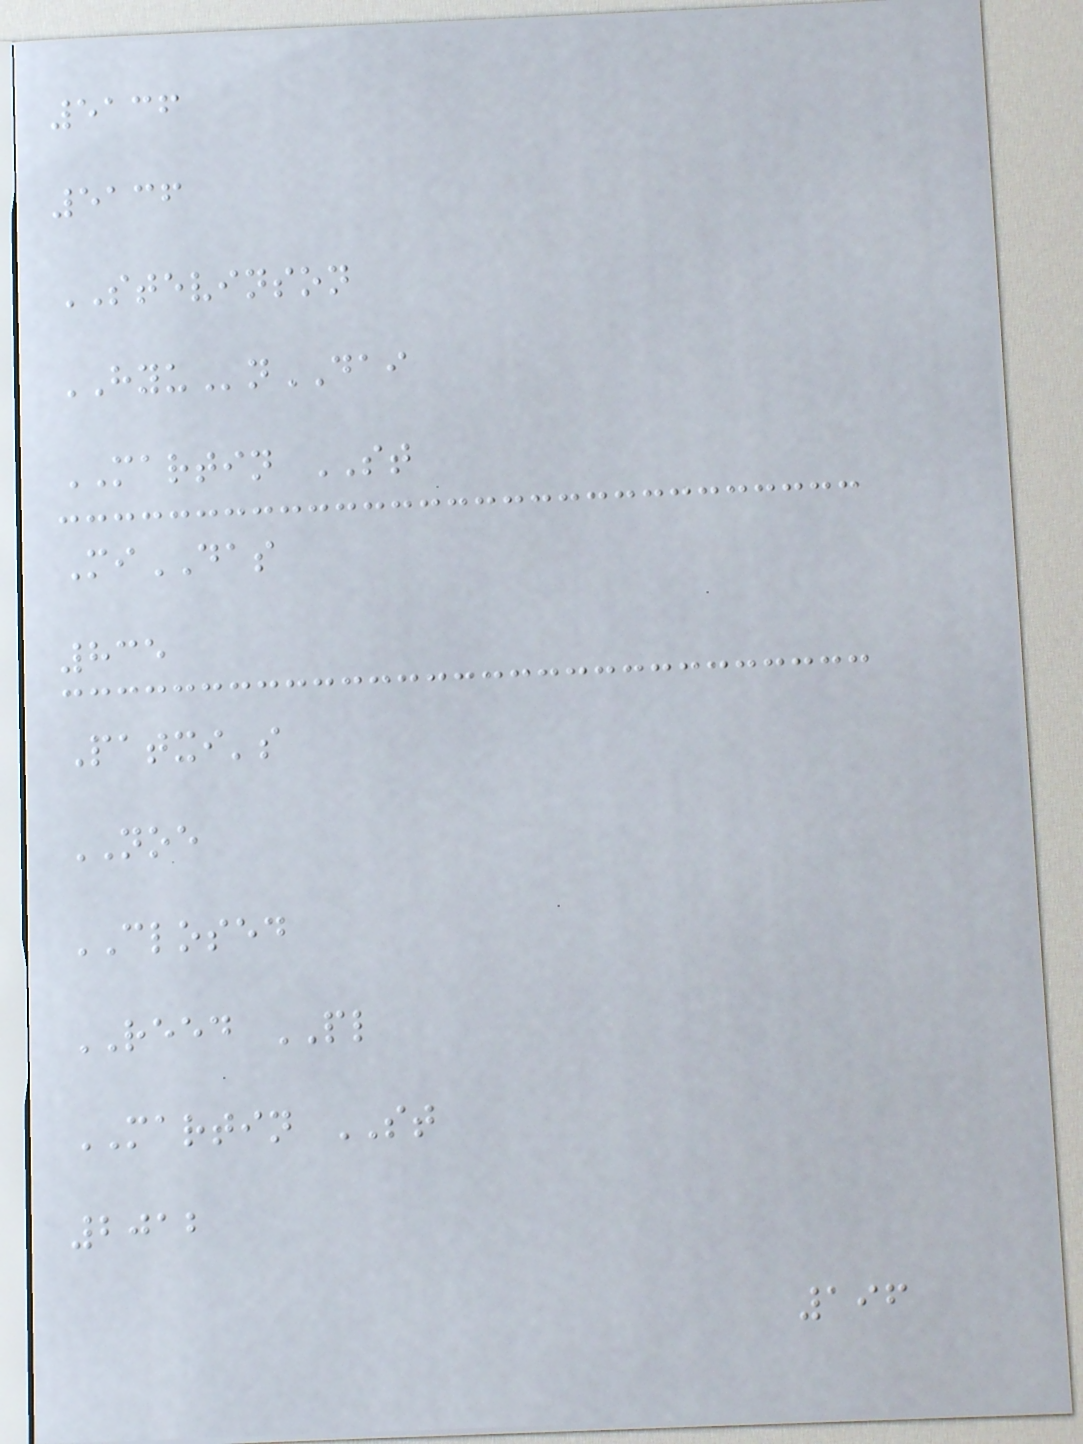5136
5136
STEVINSON
HYUnDAI
MARTIN ST
MiDAS
835
Patxi's
NOE
CLOSED
REED PL
MARTIN ST
2012
196
